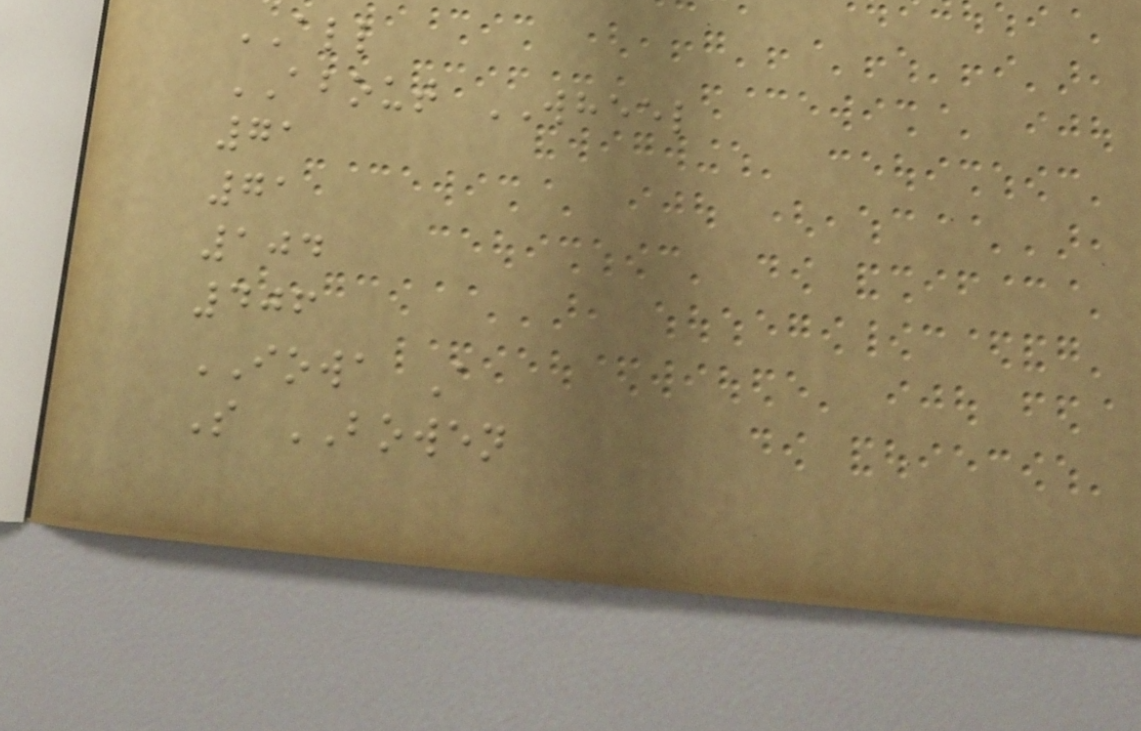ALL
ABOUT WHEEL
71
71
104
406
IOWA A
S BOWEN
